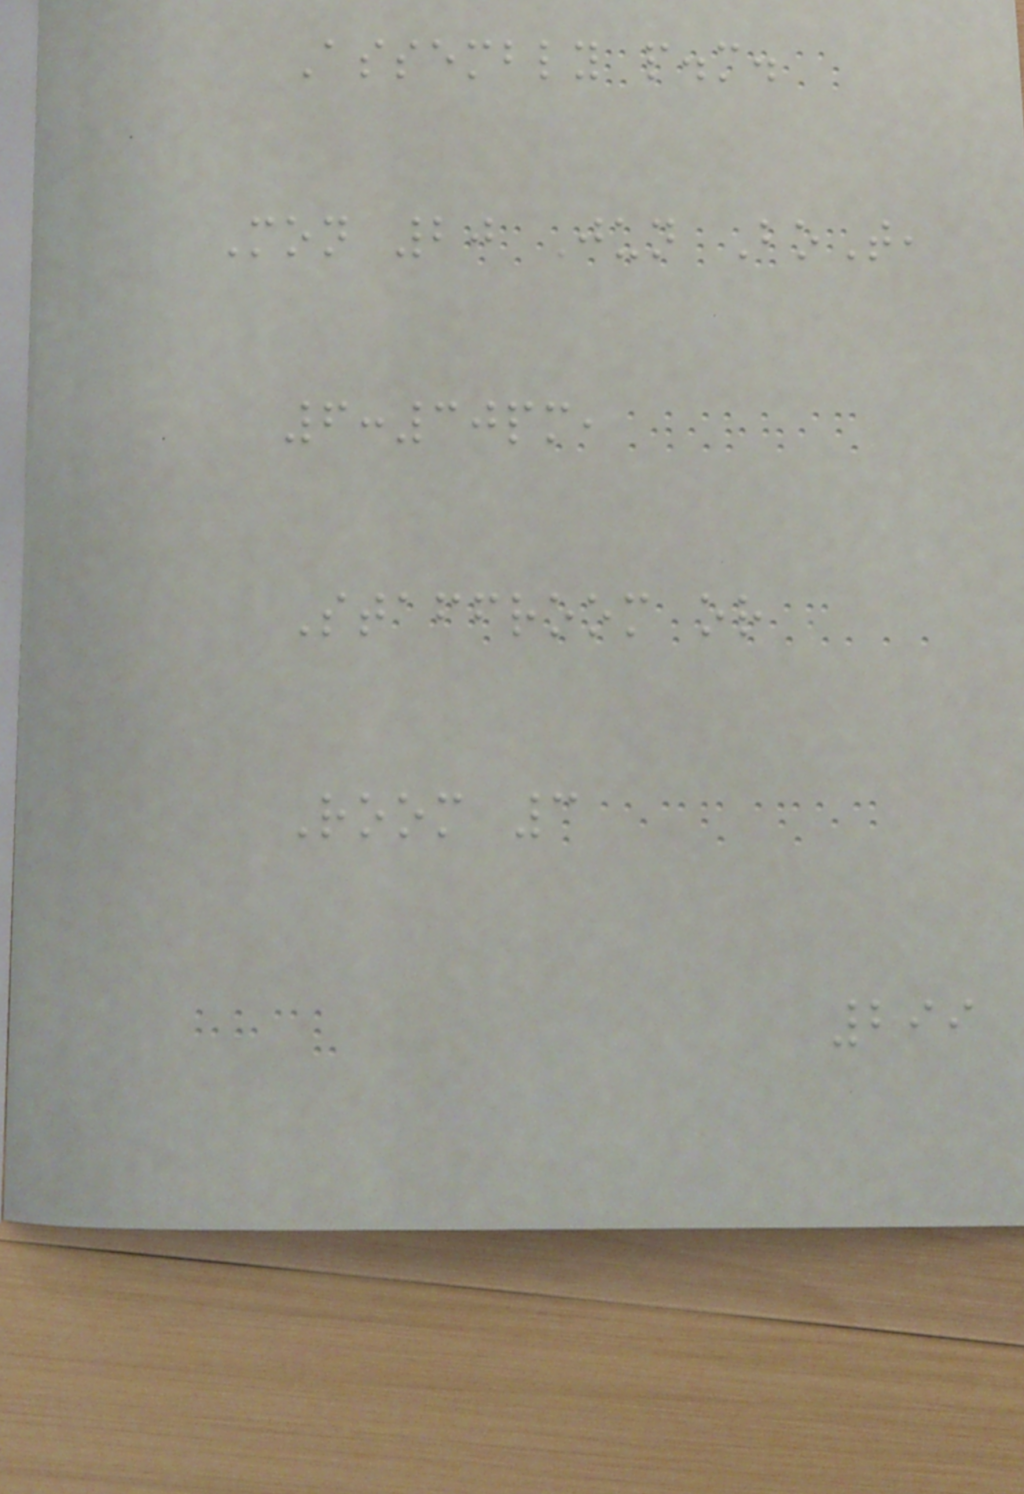Assembly p.m.
Mon 20 Jun BoT,
6:30pm,
Staffroom or
Room 3
299
